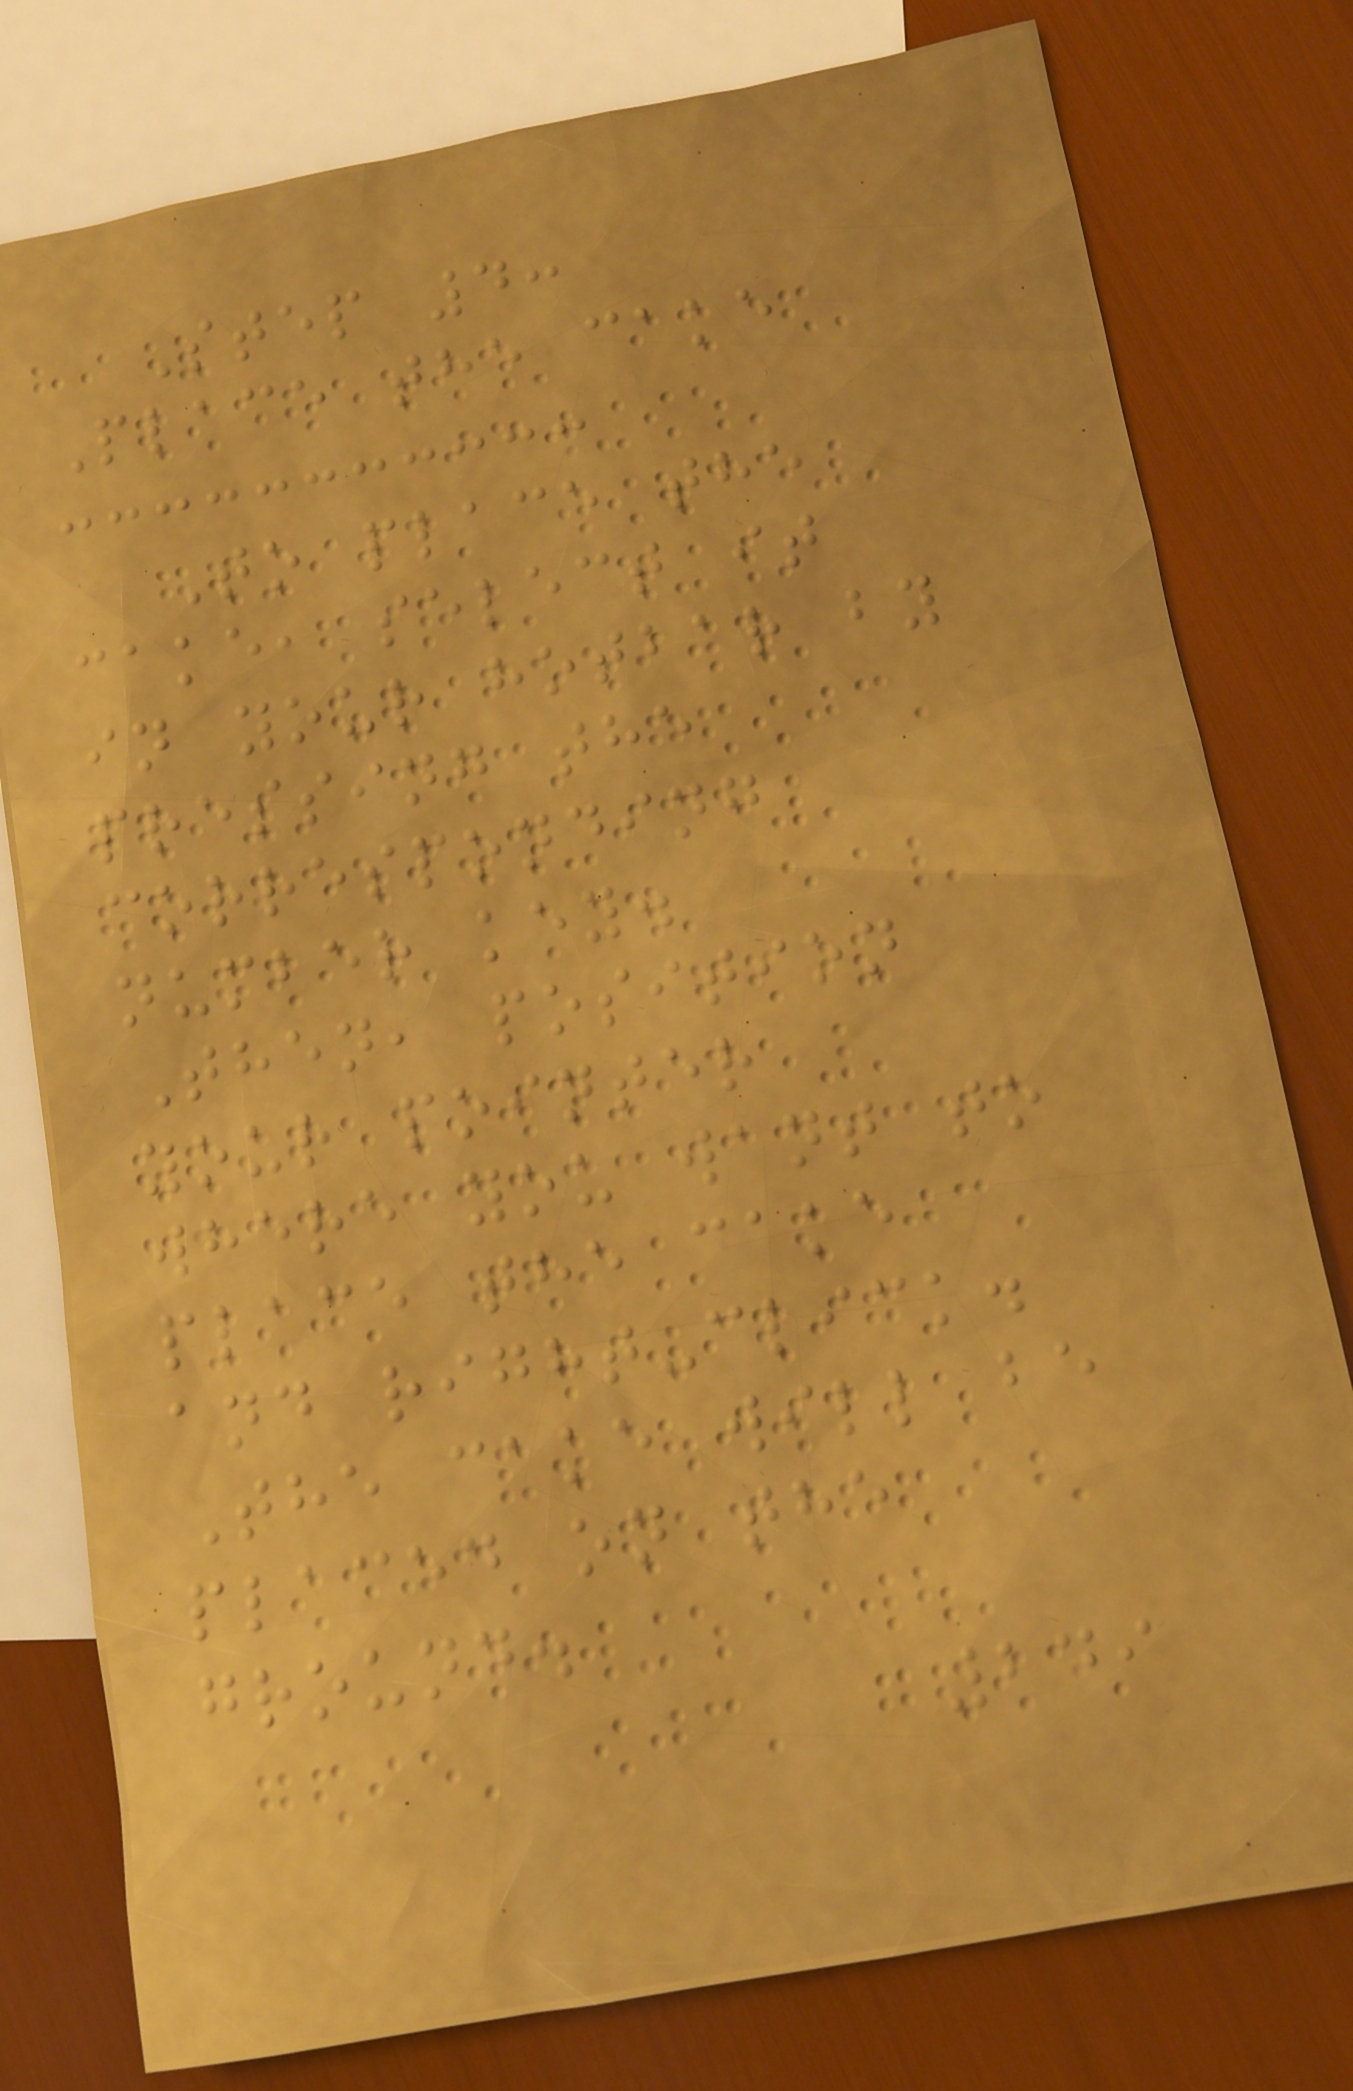Step 4:
Place the cake
To place the
cake, select it
in your hotbar by
pressing the
corresponding
number key.
Then, position
your pointer
where you want to
place the cake
and right-click.
The cake will be
placed on the
ground.
249
